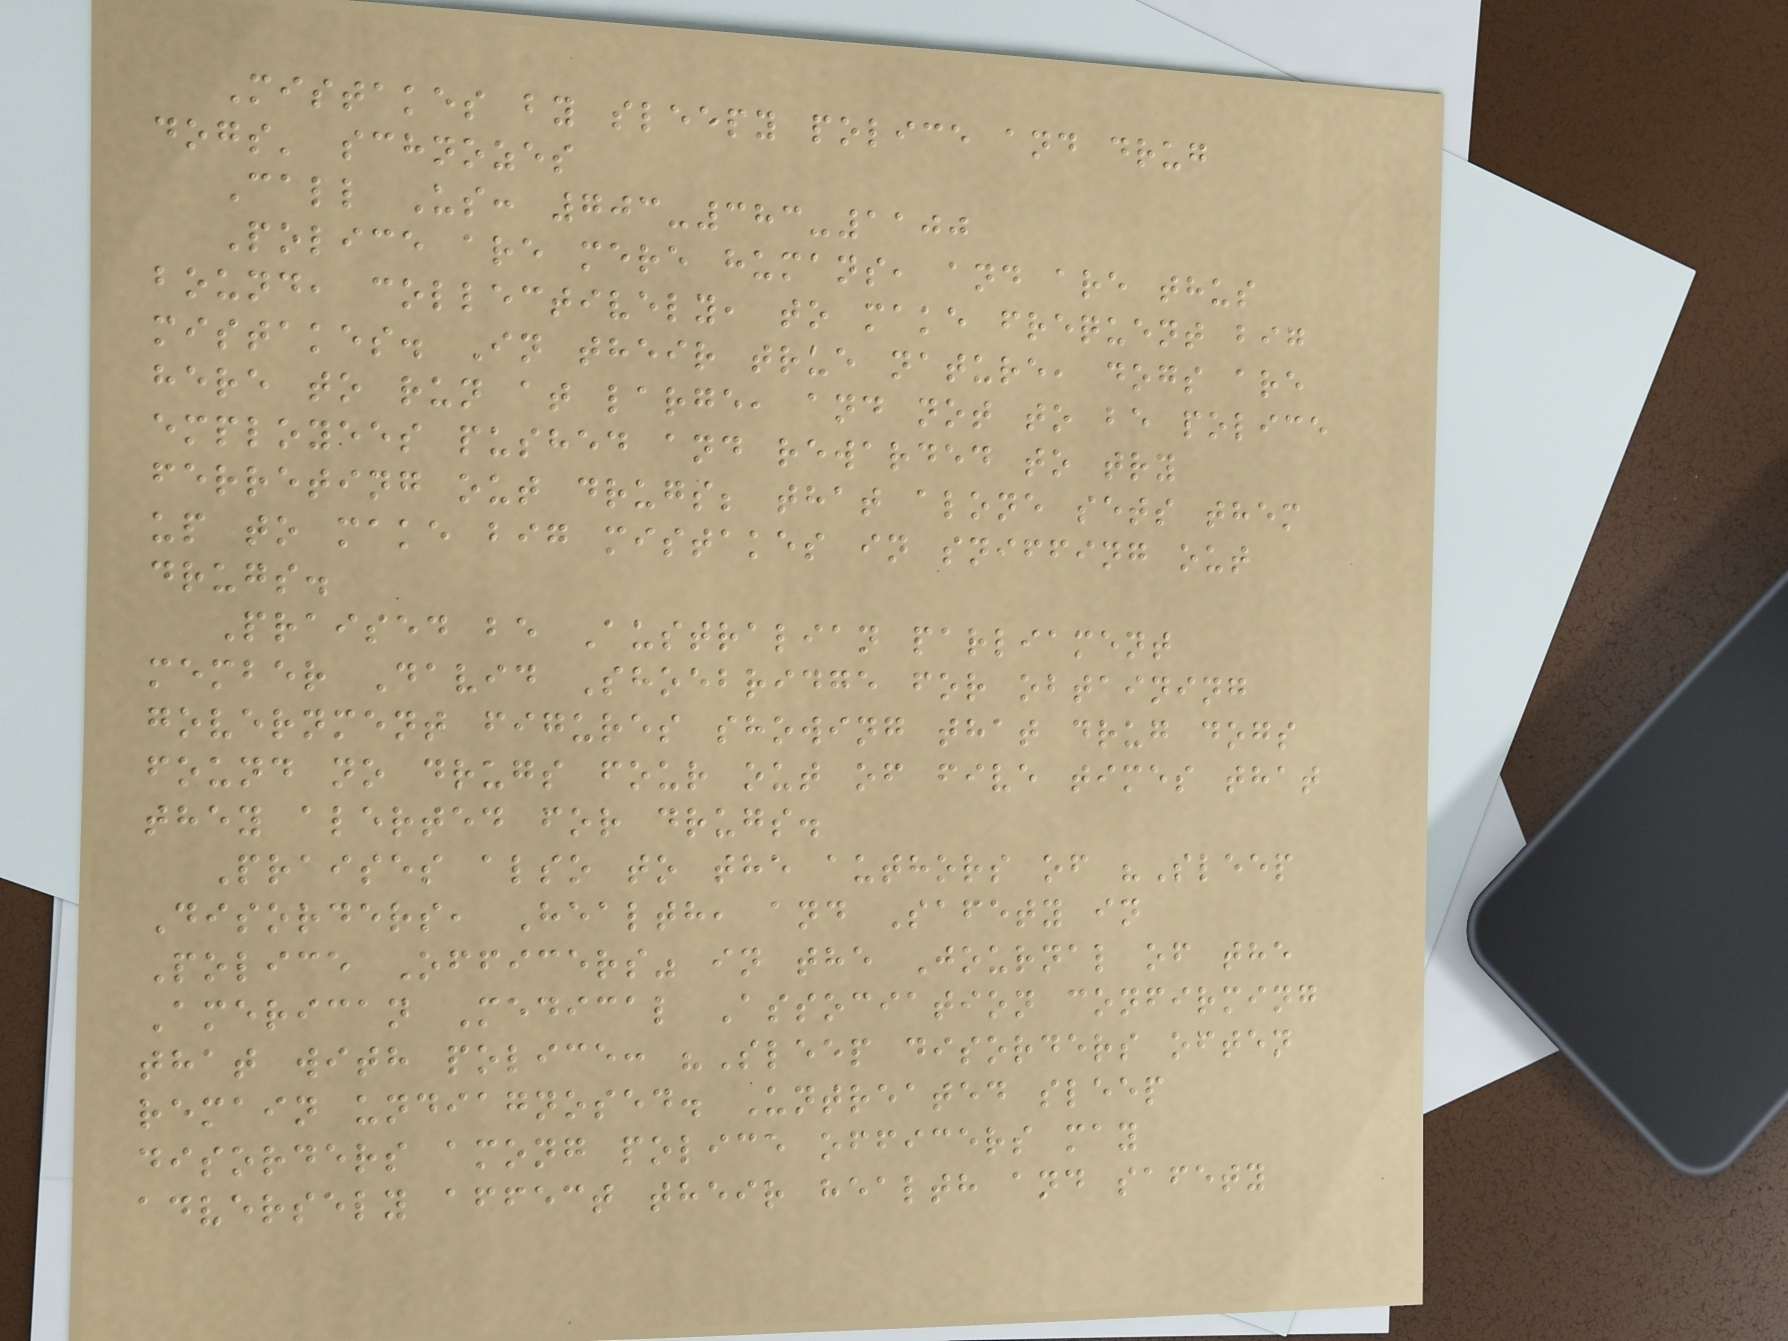Mistakes by sleepy police and drug
dogs' schnozes
Call Us: 703-383-1100
Police are mere humans, and are thus
bound, collectively, to make frequent big
mistakes. In their true nature, dogs are
here to run at large, and not to be police
employees pushed and rewarded to try
ferreting out drugs; that alone sets them
up to make big mistakes in sniffing out
drugs.
Praised be Australian parliament
member David Shoebridge for obtaining
government figures showing that drug dogs
found no drugs four out of five times that
they alerted for drugs.
Praises also to the authors of "Sleep
Disorders, Health, and Safety in
Police Officers" in the Journal of the
American Medical Association confirming
that with police: "Sleep disorders often
remain undiagnosed. Untreated sleep
disorders among police officers may
adversely affect their health and safety
